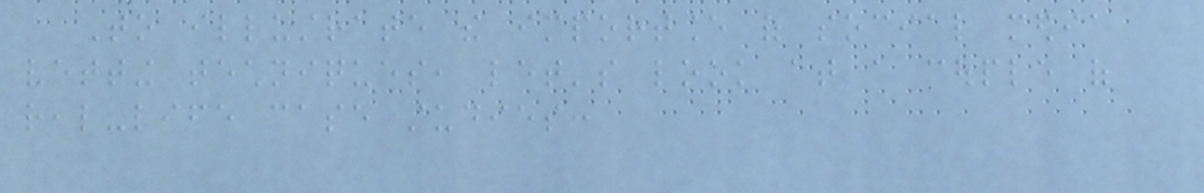To illustrate the importance of social media
vetting techniques, let's look at a couple of
real-life case studies:
